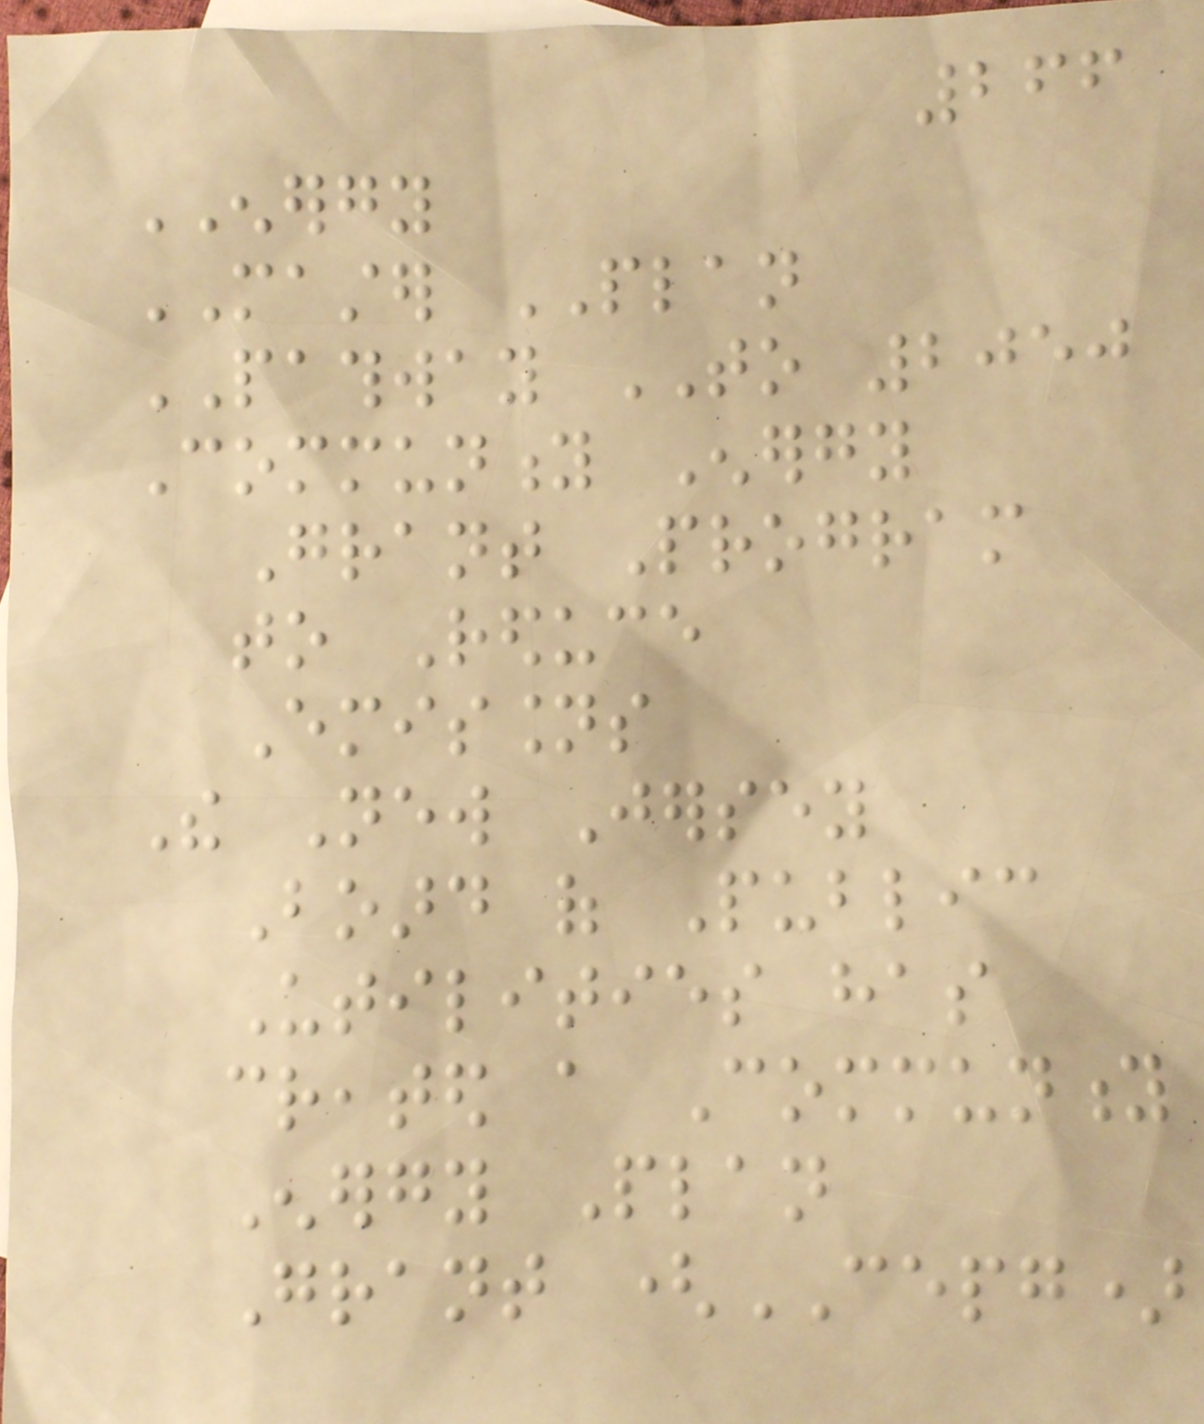266
ENERGY
MASTER PLAN
PATHWAY TO 2050
Community Energy
Grant Program
to Reduce
Emissions
The New Jersey
Board of Public
Utilities has
created a Community
Energy Plan
Grant (CEPG)
